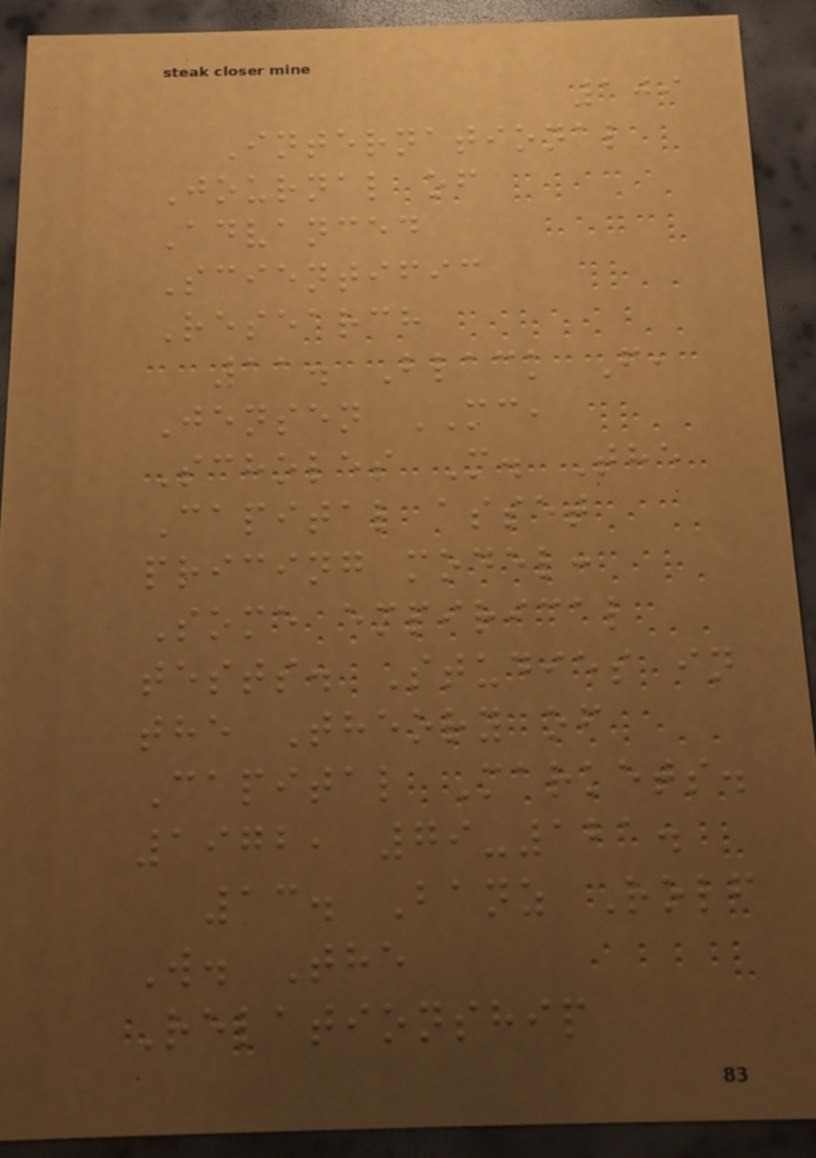109
International
Journal of
Advanced
Scientific
Research
11. Black F,
Jensen MC,
Scholes M. The
Capital asset
pricing model:
Some empirical
tests. Studies in
the Theory of
Capital Markets.
1972, 79-121.
13. Banz Rolf
W. The
Relationship
